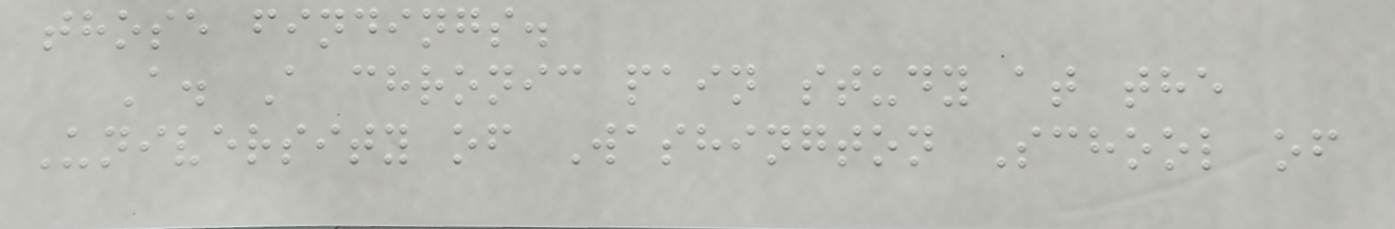those findings.
A. A chronic pain study at the
University of Washington School of
